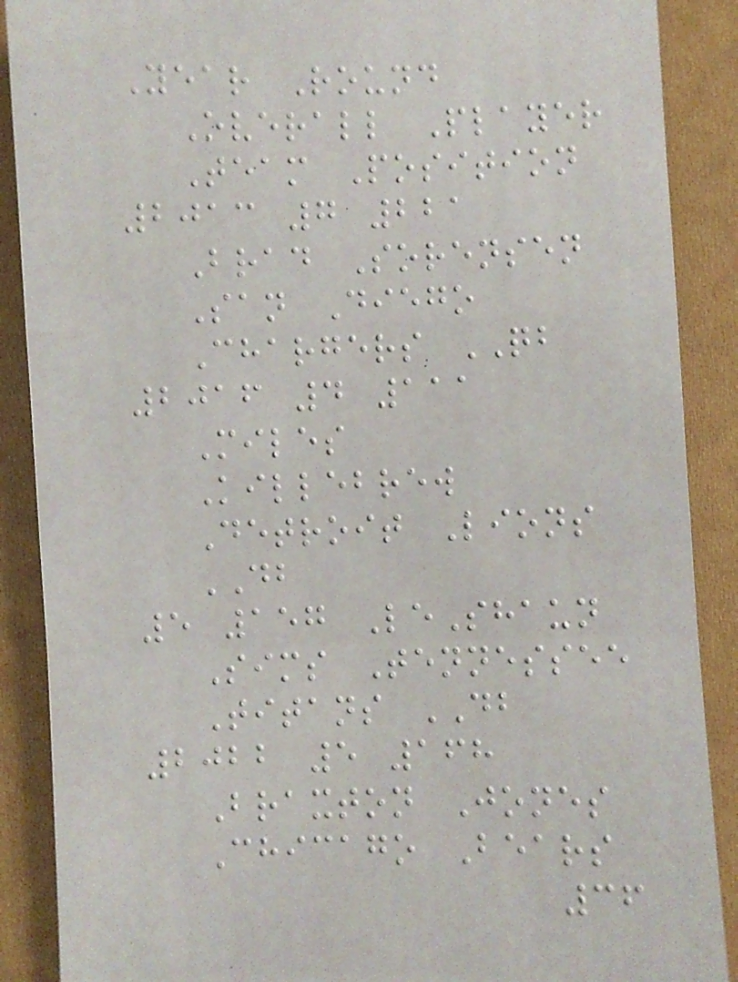Year Round
Overall Player
Team Position
2013 7 221
Brad Sorensen
San Diego
Chargers QB
2016 4 111
Miles
Killebrew
Detroit Lions
DB
5 157 LeShaun
Sims Tennessee
Titans DB
2022 5 168
Braxton Jones
Chicago Bears
36
